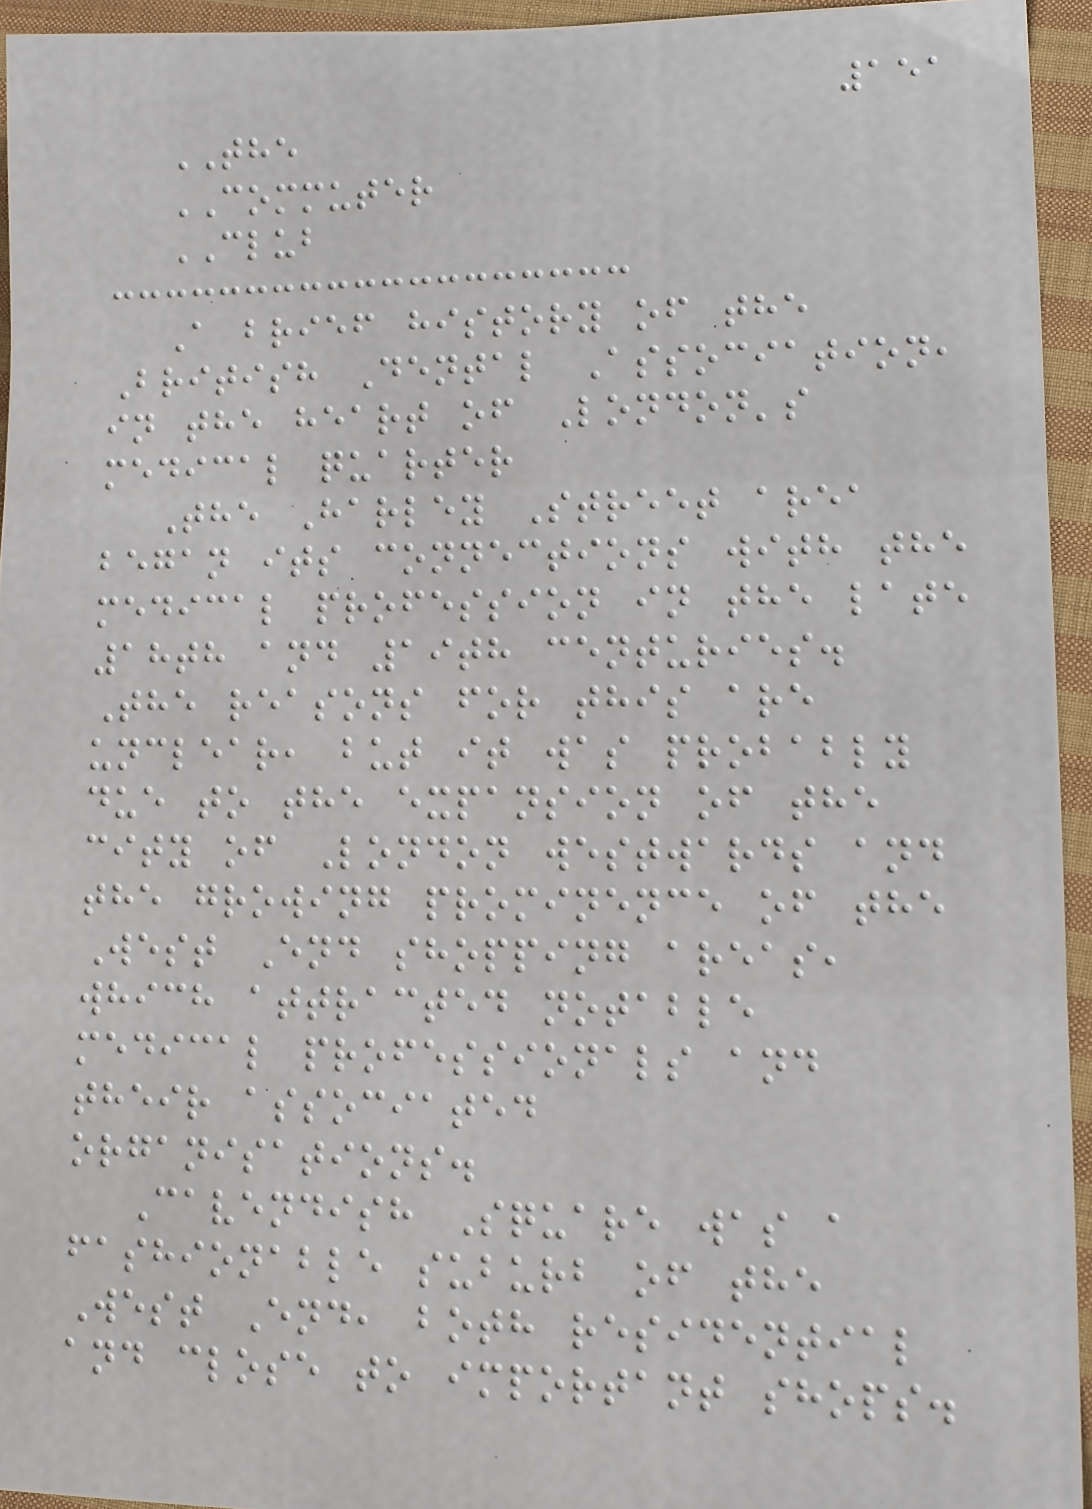151
THE
COMMUTER
CLUB
A brief history of the
British Dental Association,
in the heart of London's
medical quarter
The Harley Street area
began its connections with the
medical profession in the late
18th and 19th centuries.
The reasons for this are
unclear, but it was probably
due to the expansion of the
city of London westwards and
the growing prominence of the
West End shopping areas,
which attracted notable
medical professionals and
their associated
organisations.
Cavendish Square was a
fashionable suburb of the
West End, both residential
and close to important shops.
